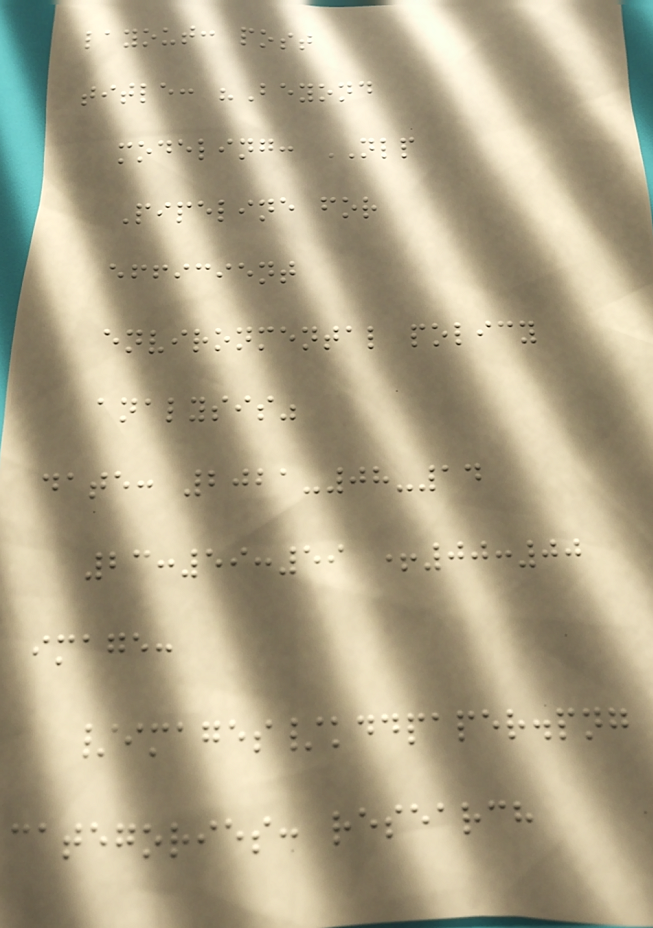layout: post
title: "Beyond
modeling: NLP
Pipeline for
efficient
environmental policy
analysis"
date: 2021-08-14
23:59:59 +00:00
image:
/images/kddpaper.png
categories: research
